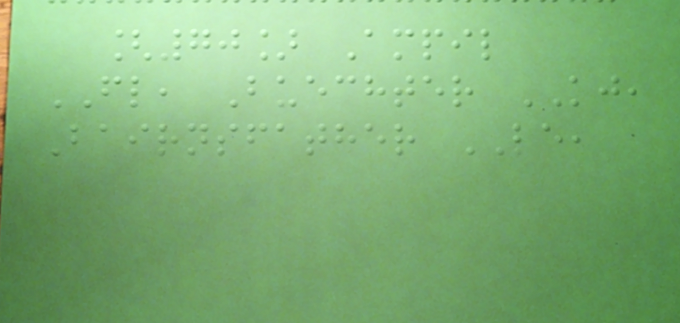[70] Ampil
FL, Buechter KJ,
Bairnsfather LE,
